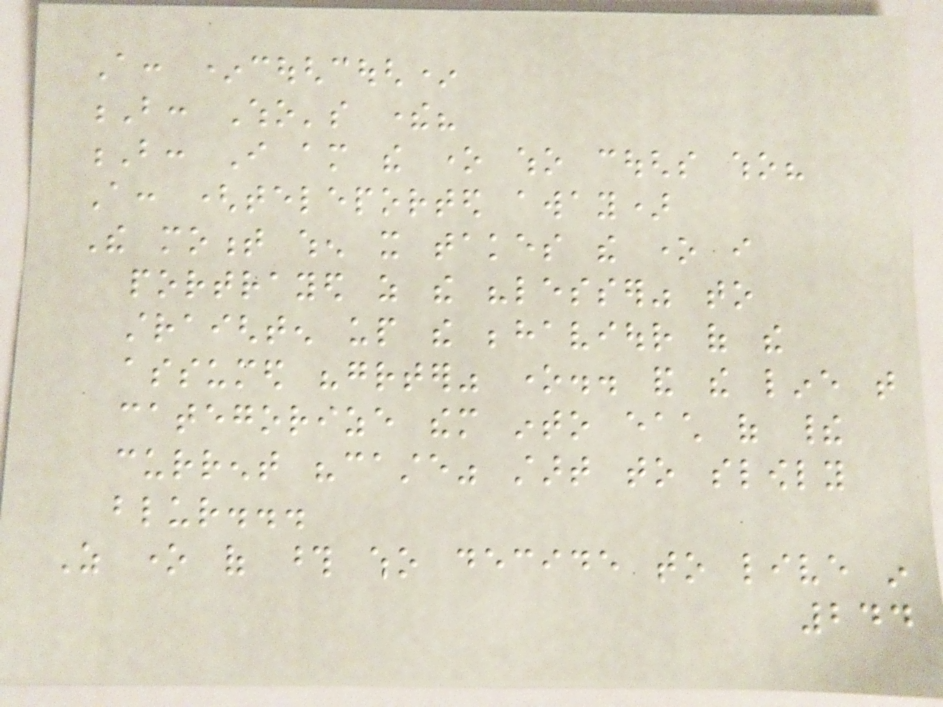A: *coughcough*
B: Who's there?
B: I am the one who coughs who?
A: (teleported away)
The moment when it takes the one i
portrayed as the "lesser" to
straighten up the behaviour of the
assumed "greater" one.. and the line that
categorize them into each of their
current "caste" start to slowly
blur...
As one of those who decide to live in
244
